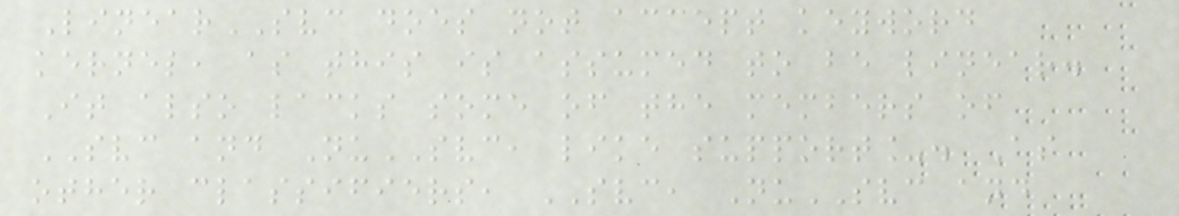LinearSVC does not accept keyword
kernel, as this is assumed to be linear.
It also lacks some of the members of
SVC and NuSVC, like support_. As
other classifiers, SVC, NuSVC and
